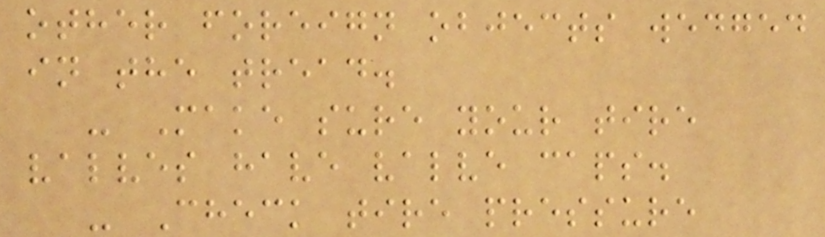other foreign objects wedged
in the tread.
- Make sure your tire
valves have valve caps.
- Check tire pressure
